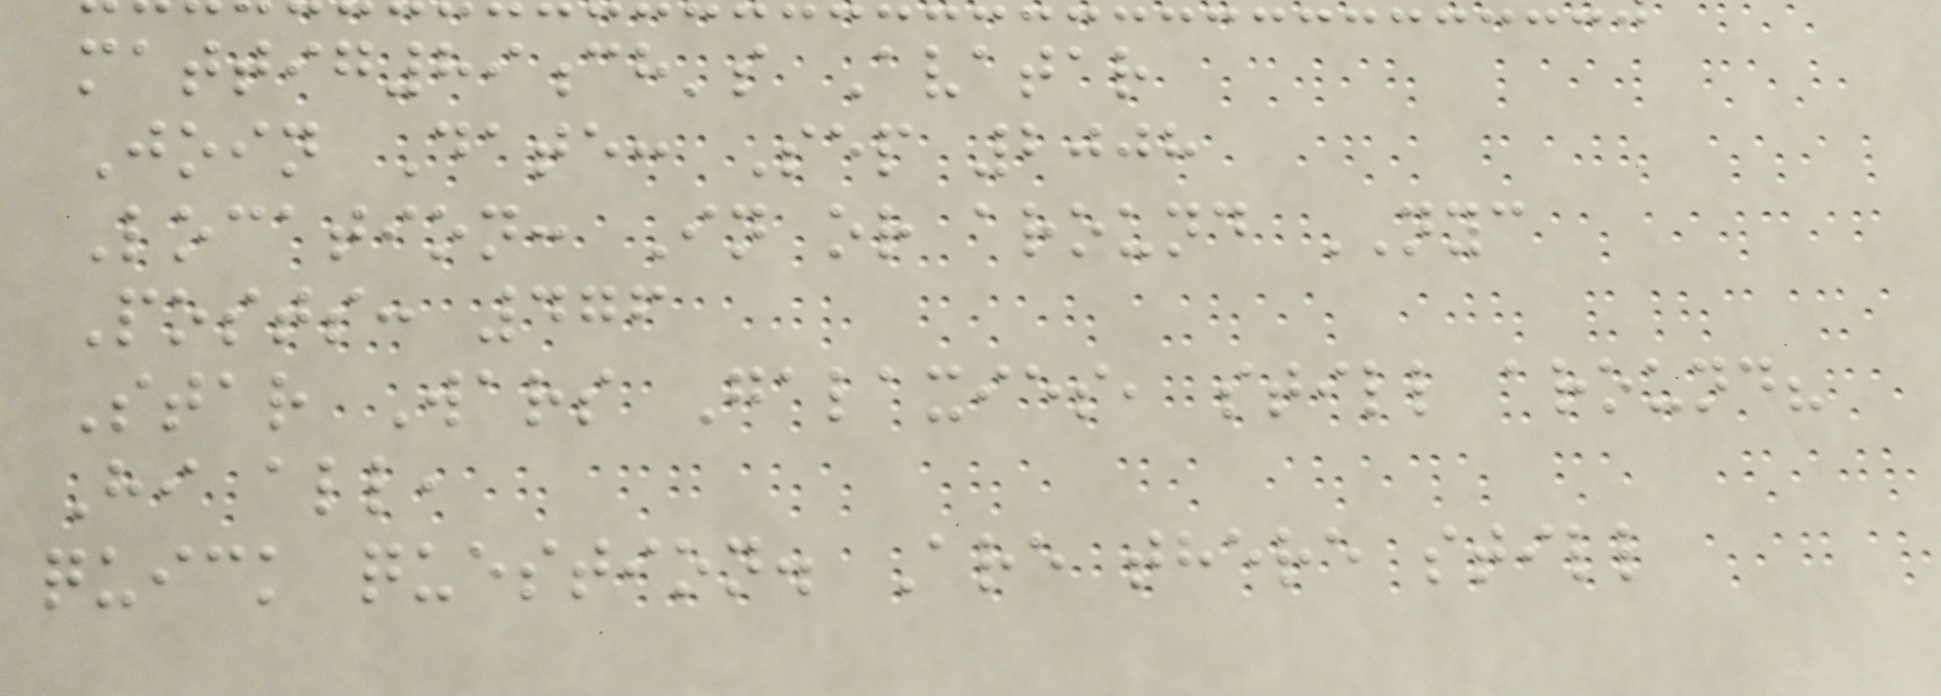mattig89ch's Avatar
Join Date: Sep 2008
Location: In or around NYC
Posts: 476
Star Wars Galaxies, still around?
Hi all,
quick question. Are there still
